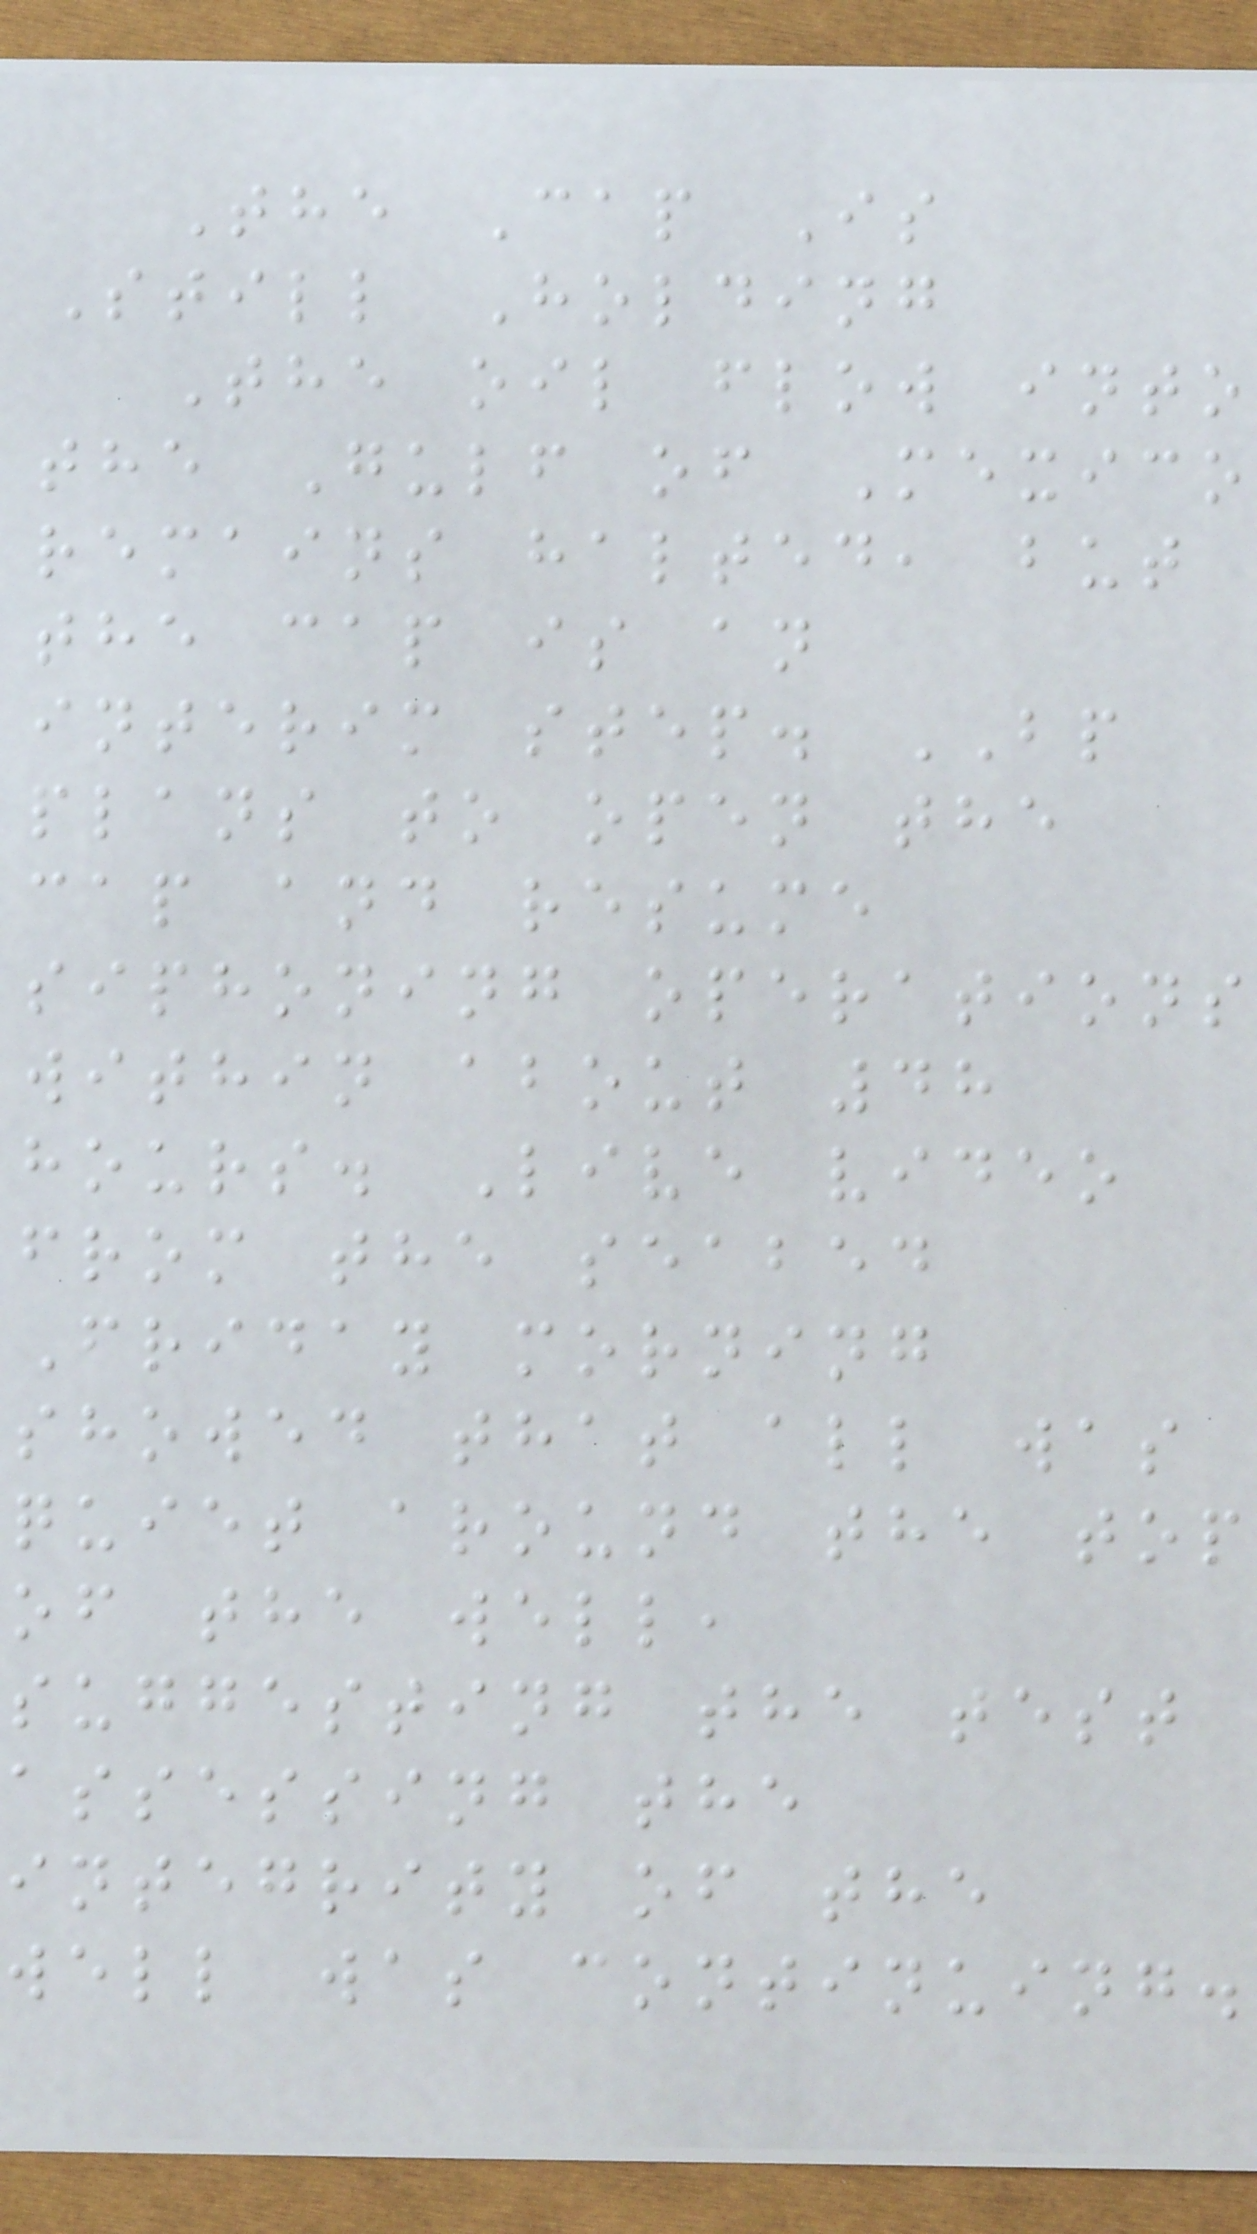The Cap Is
Still Holding
The oil flow into
the Gulf of Mexico
remains halted, but
the cap is an
interim step. BP
plans to open the
cap and resume
siphoning operations
within about 48
hours. Live video
from the seabed
Friday morning
showed that all was
quiet around the top
of the well,
suggesting the test
assessing the
integrity of the
well was continuing.
